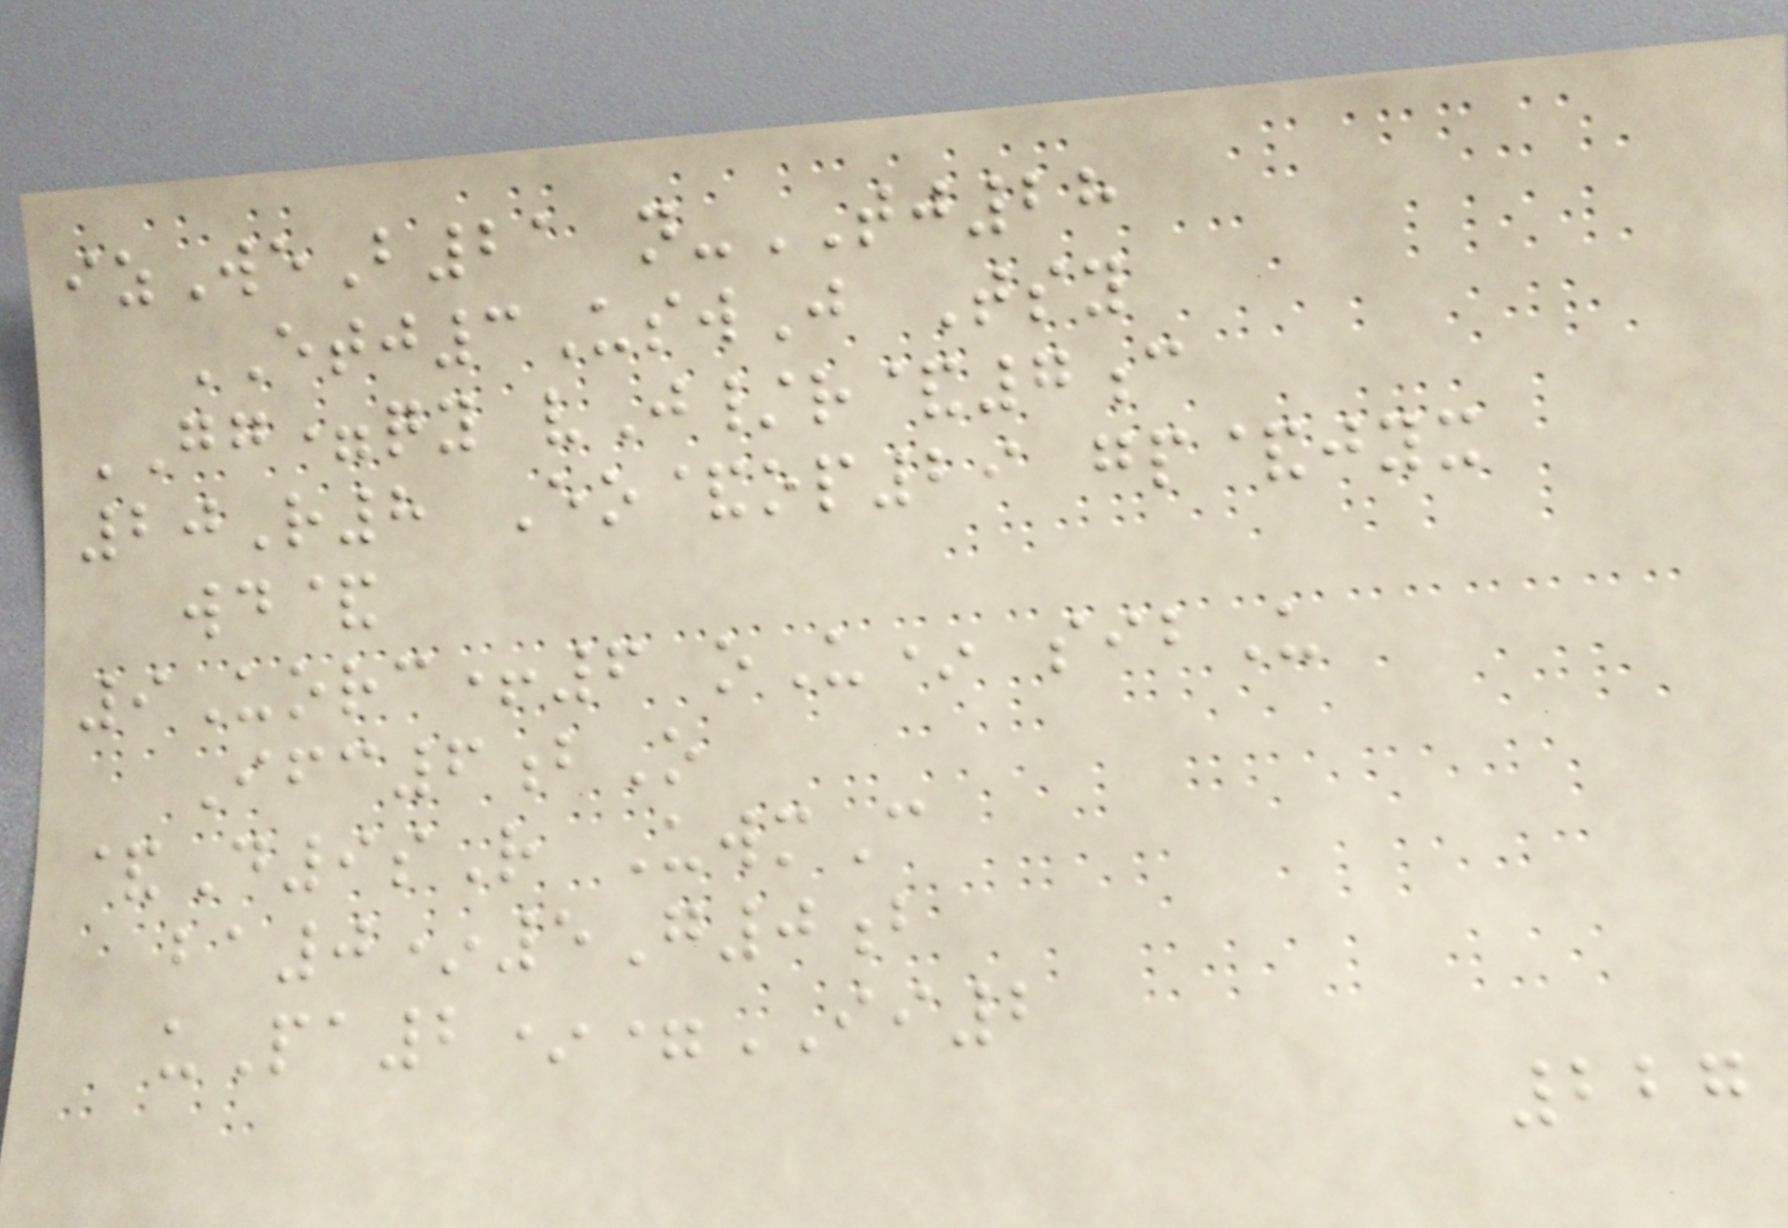izWeB21 n-TJ28
ETJ3UswJ Tsy
GG=qy vJ/r&7c
20R8 Eo&op29 gp&jyx
wd&
9Uorc+6 oU* sibU
Ifc6bO
&D9sR UwmC
ba0*5G0b
uPa2*=II2
227
